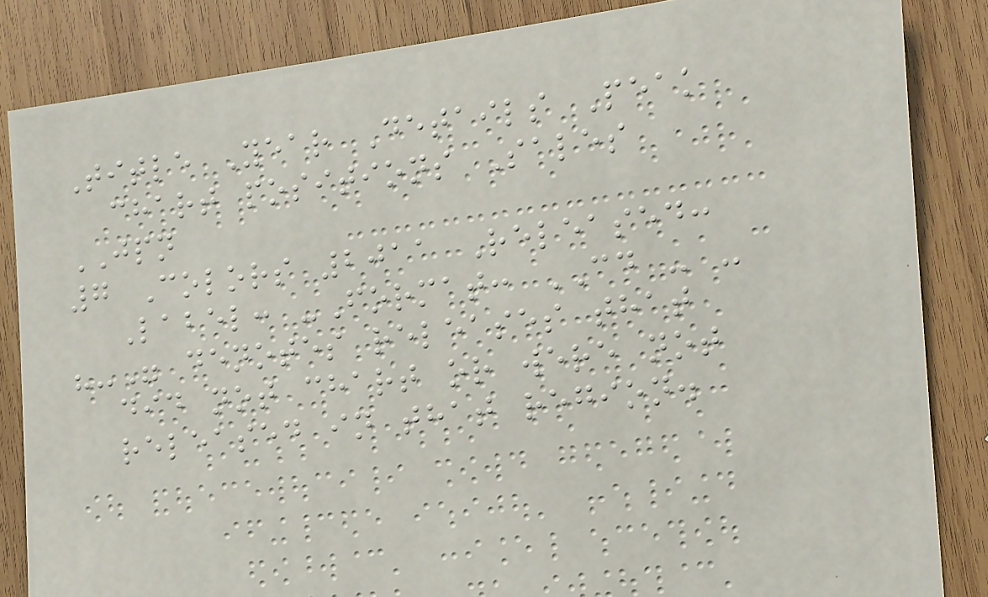Title Year Details Peak
chart positions Sales
JPN
7 Colors 2011 Released:
Label: -Format: CD - -
"-" denotes releases that
did not chart or were not
released in that region.
